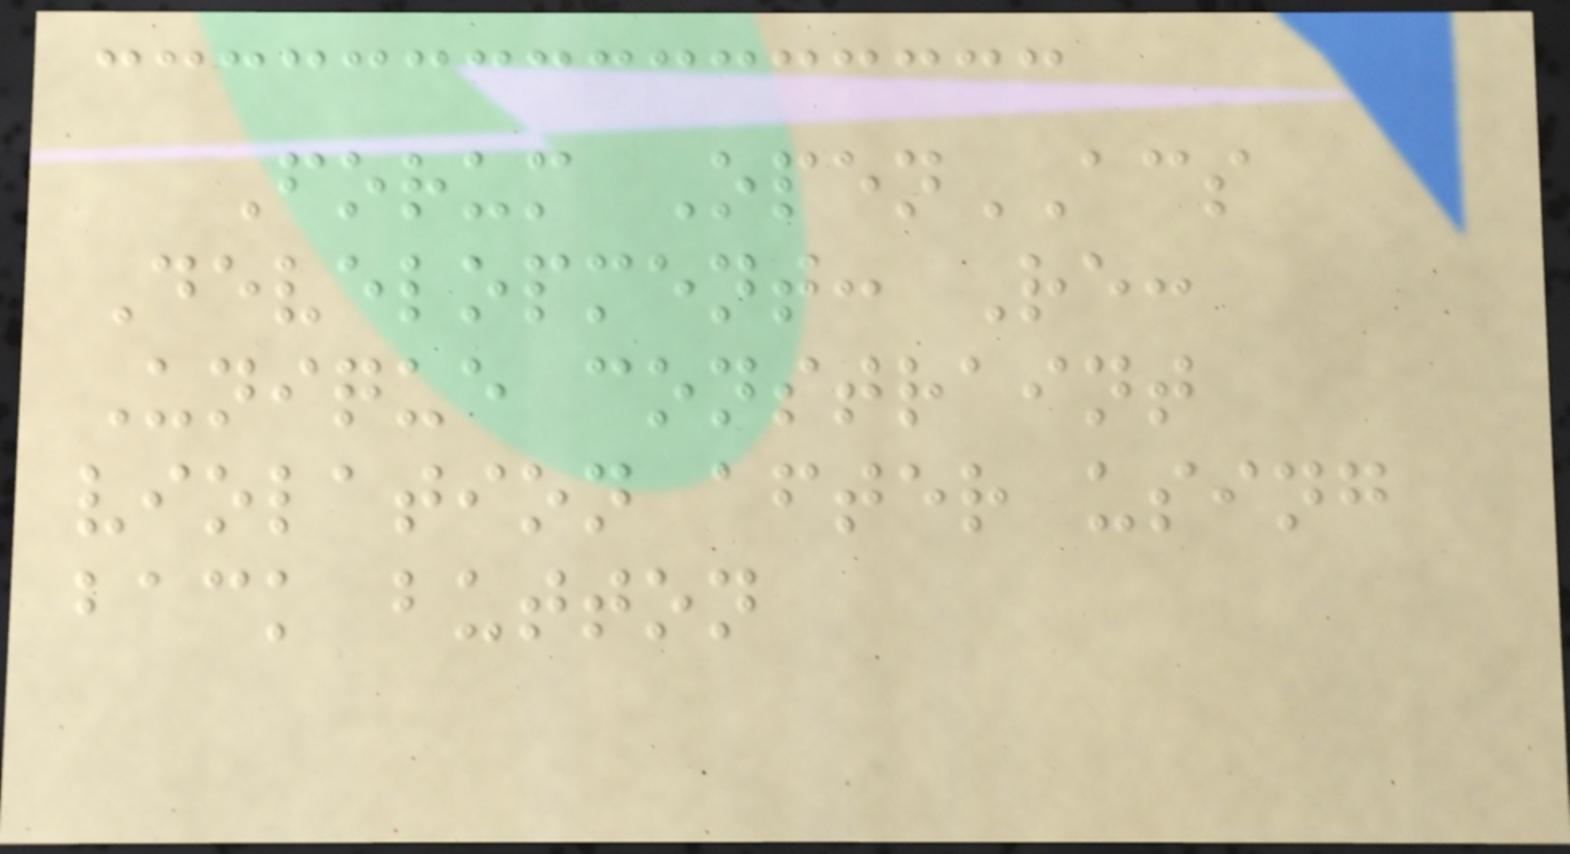Forum OpenACS
Development: Re:
Unique constraint
violation after using
back button
